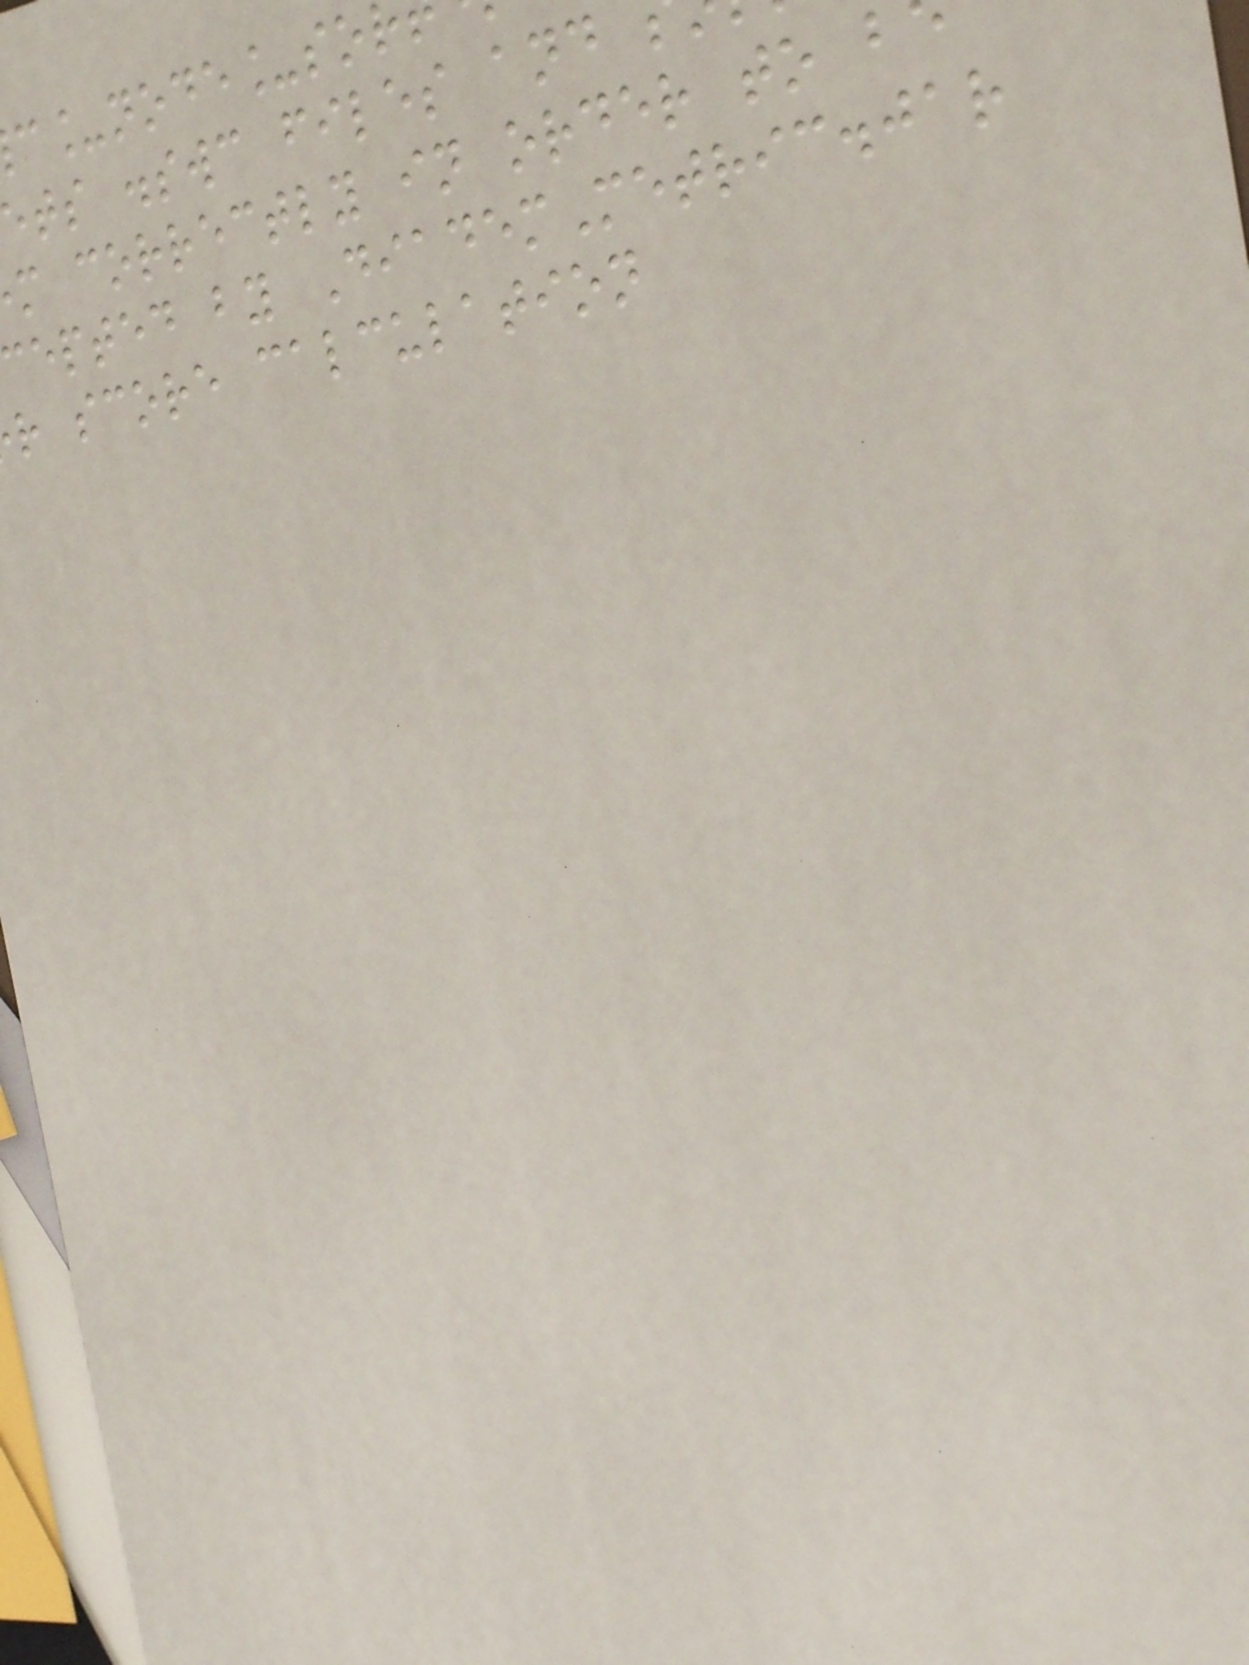ts .swc files and
m correctly in order to b
cepted by DiademMetric.jar
r score calculation
